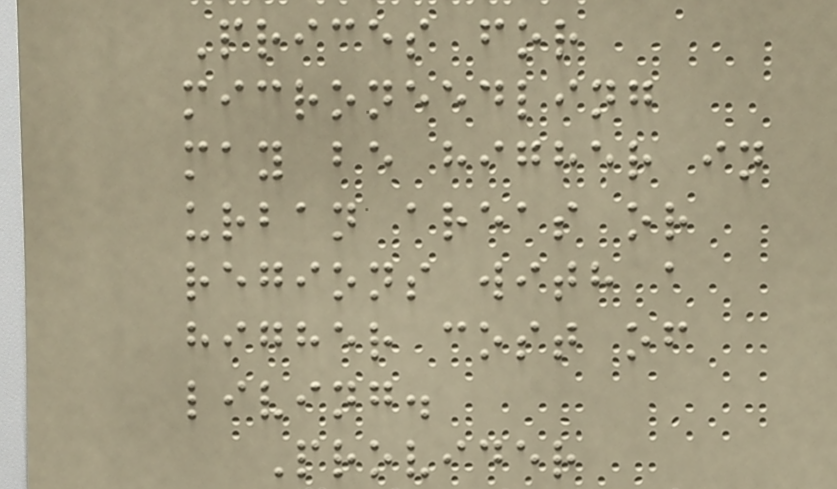Prices for
microneedling
may be higher in
urban areas or
regions with a
higher cost of
living.
Provider
